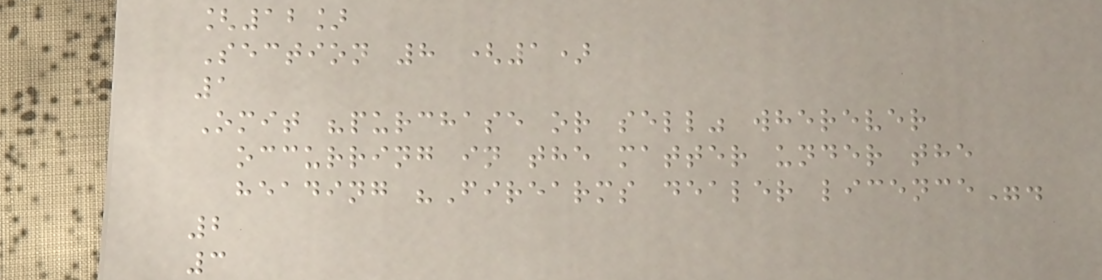[12]
Section 8 (1)
1
Omit "purchase or sell" wherever
occurring in the matter under the
heading "Firearms dealer licence".
2
3
